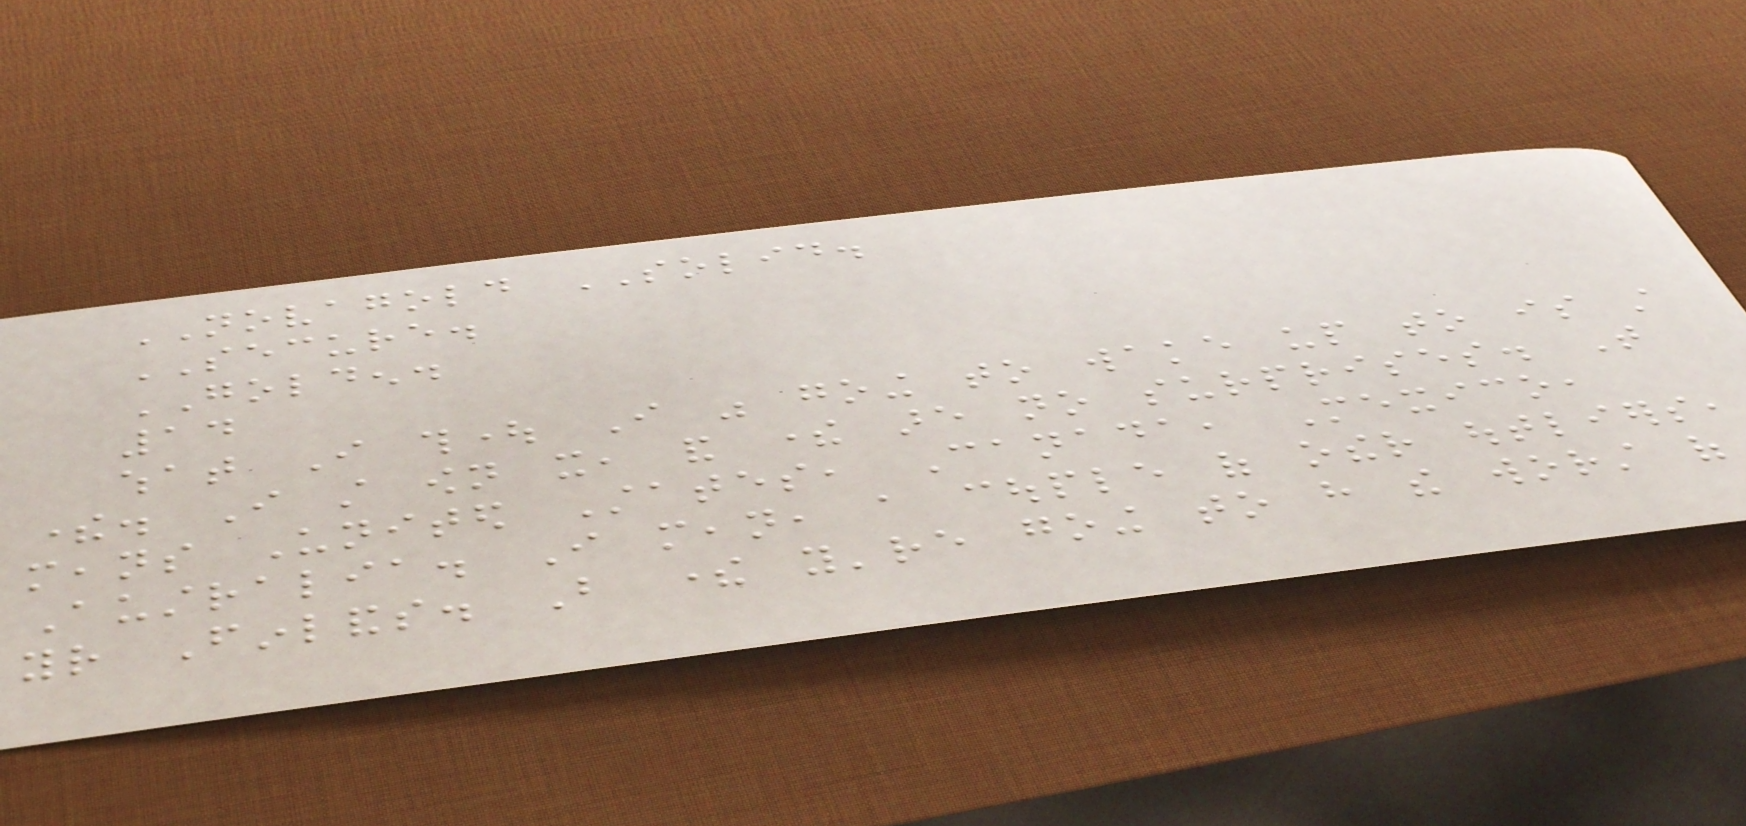NOVAGOLD SOLID.
SECURE.
GOLDEN.
14
what I thought I was going to wake up to is still
there. I still own it, and there are no surprises. That
means United States, Canada, Mexico,
Australia. I mean, a couple of other outliers,
your Finlands. But there you're going to have the worst of
